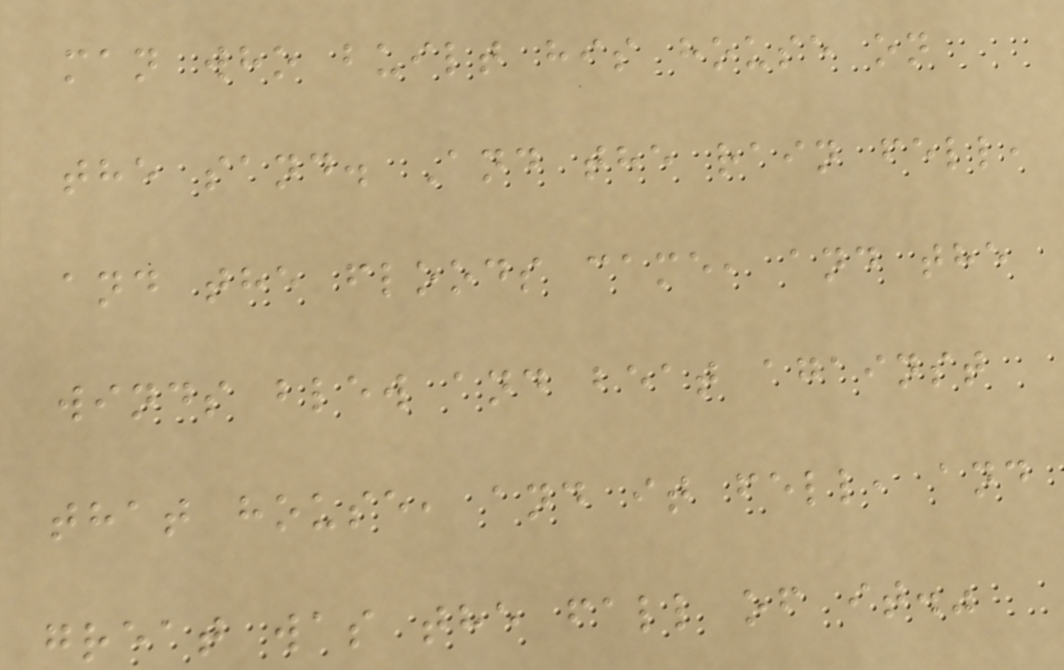man who built his house on
the sand. And the rain fell,
and the floods came, and the
winds blew and beat against
that house, and it fell, and
great was the fall of it."
